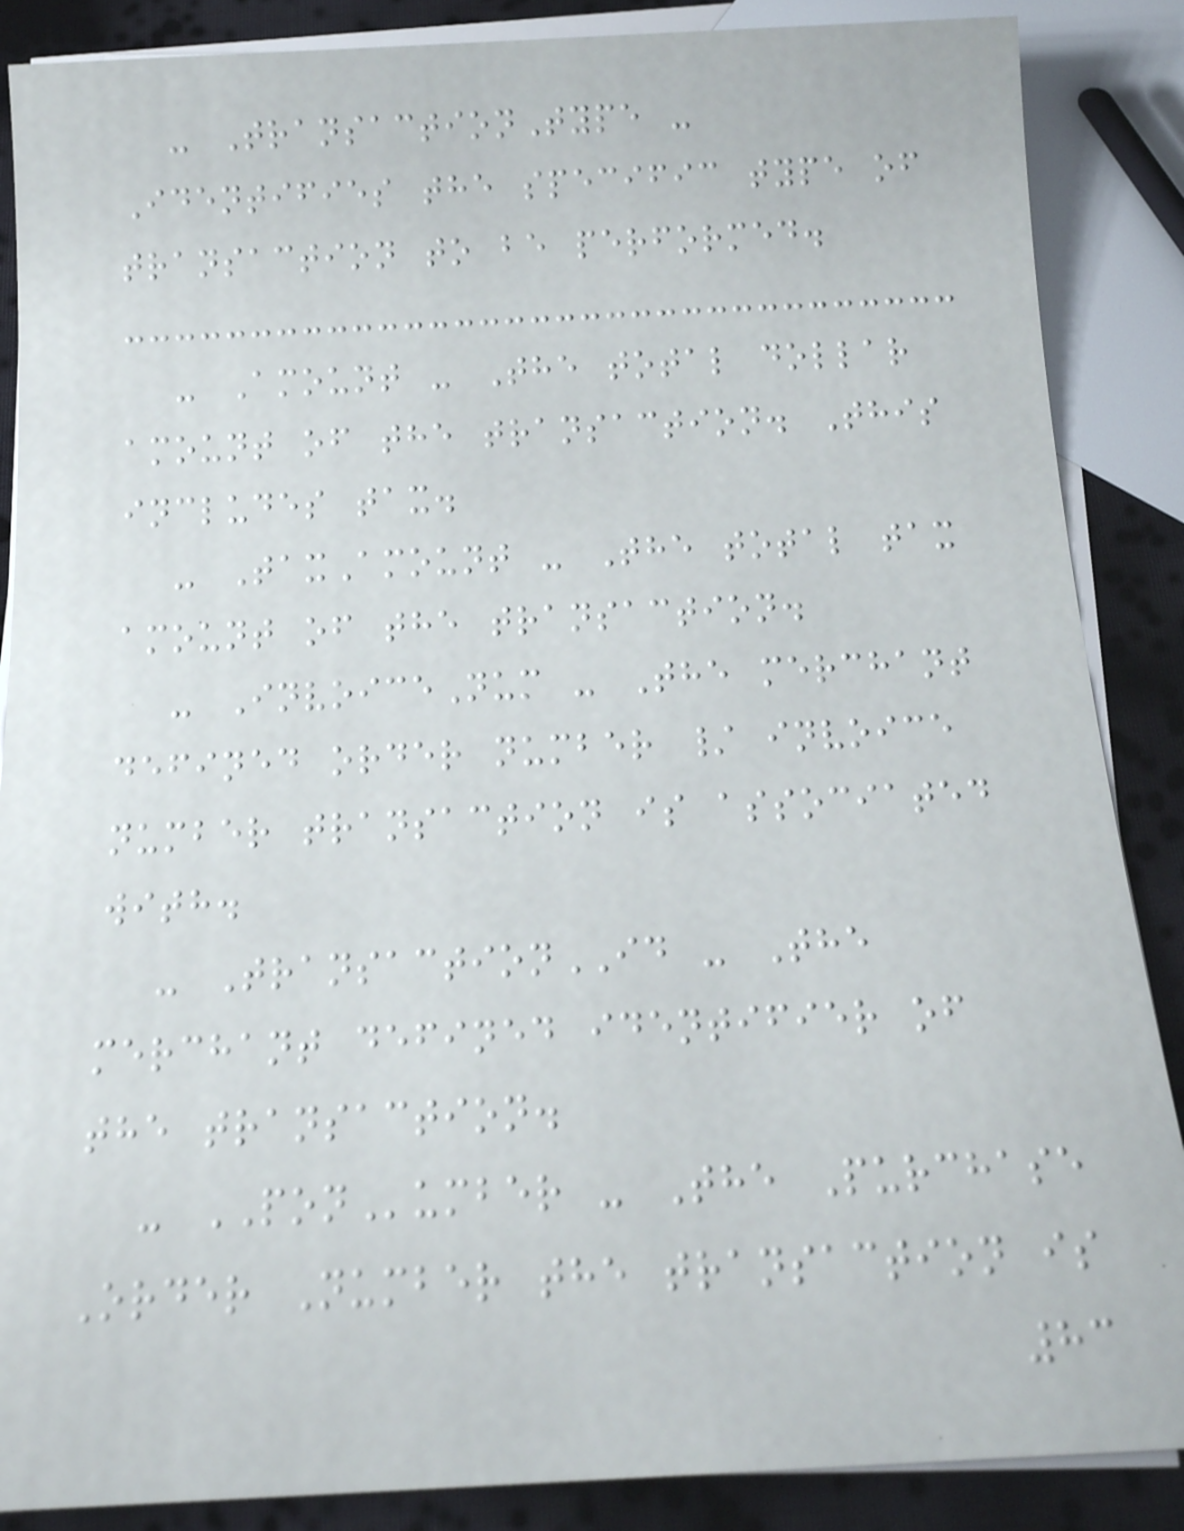- TransactionType -
Identifies the specific type of
transaction to be performed.
- Amount - The total dollar
amount of the transaction. This
includes tax.
- TaxAmount - The total tax
amount of the transaction.
- InvoiceNum - The merchant
defined order number / invoice
number transaction is associated
with.
- TransactionID - The
merchant defined identifier of
the transaction.
- PONumber - The Purchase
Order Number the transaction is
83
